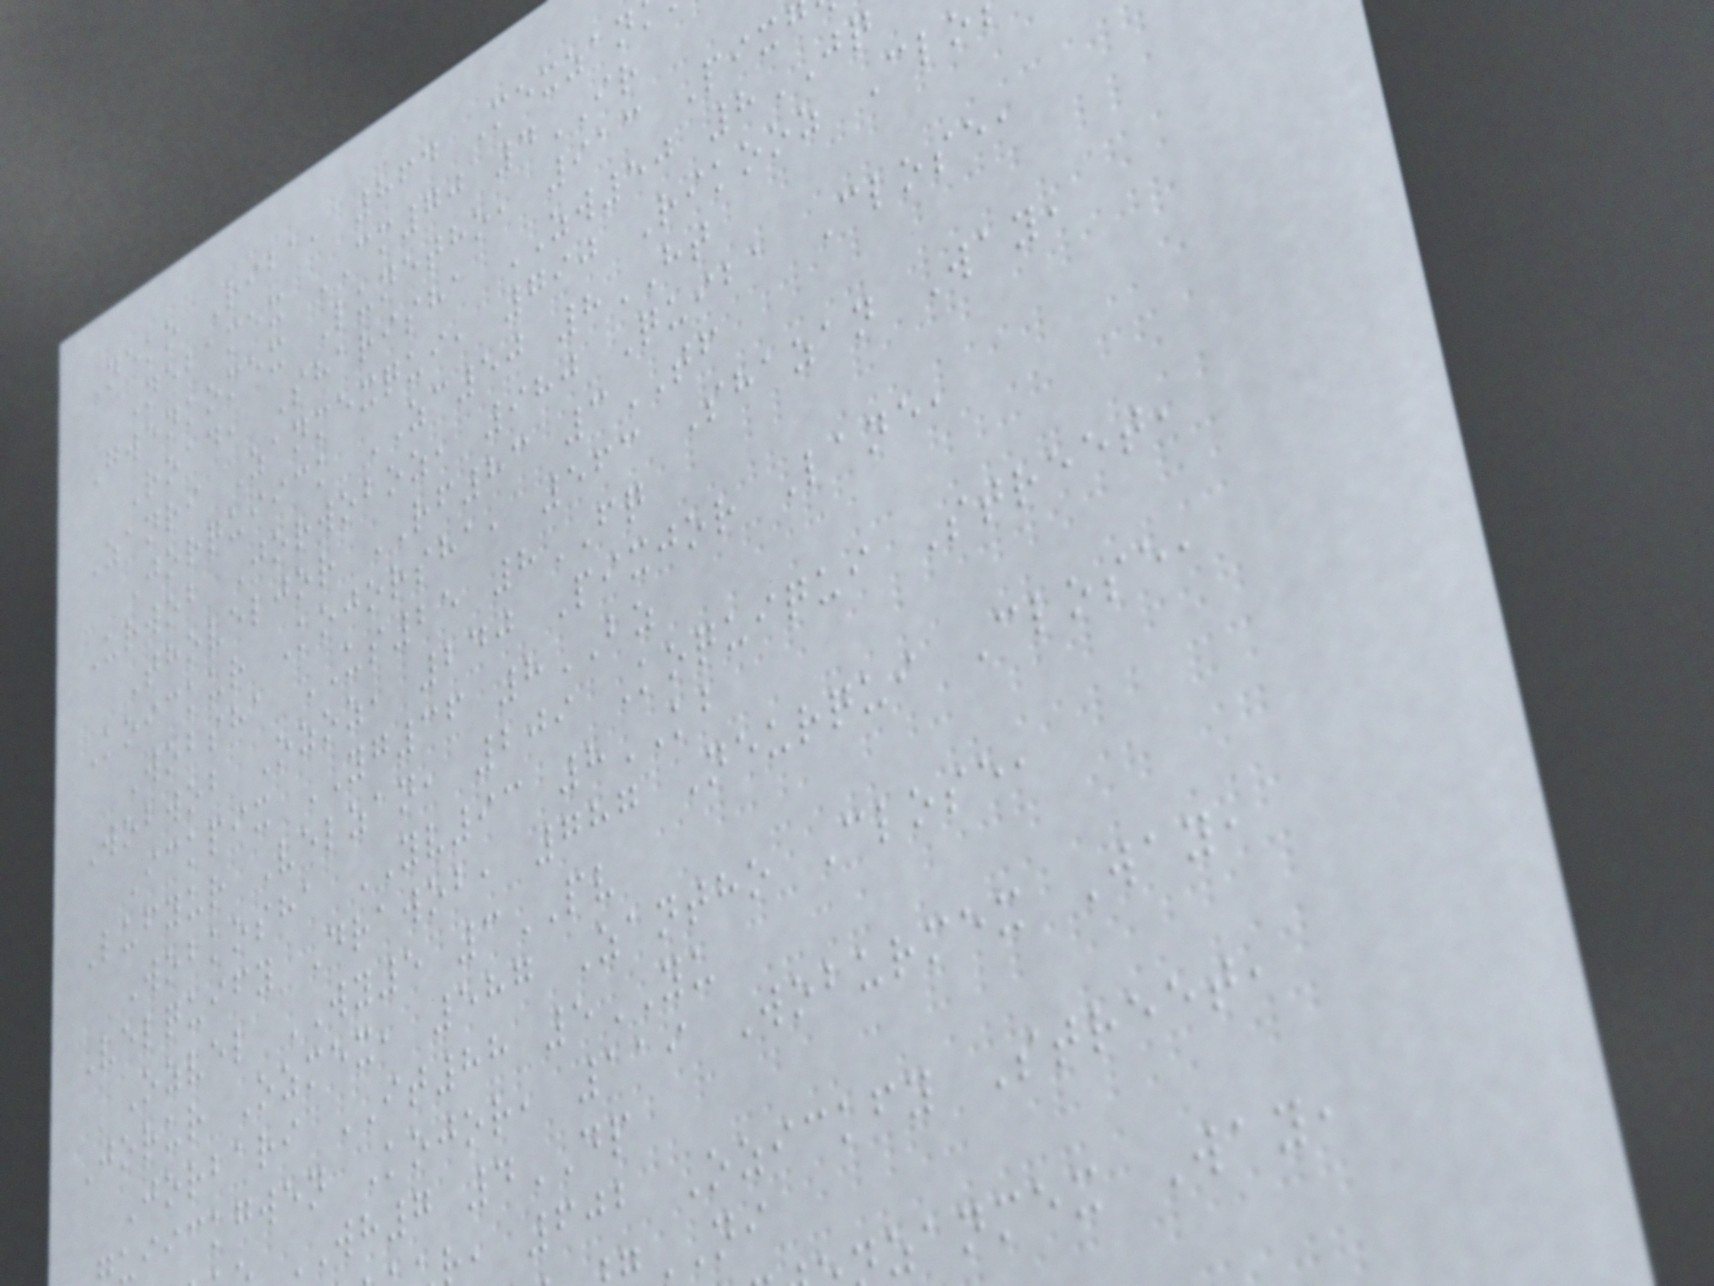Neko Riba, 864 Mexzan
Nebamex CM70 4IR
Gwenkomex Lunetho, 913 Pix
Road, Sharisha ZW50 8JQ
Zanri Zanmexqui, 790 Rikooz Clo
Jorquiick ZC50 8HT
Urwob Jorwoboz, 980 Quiba Close,
Thoveljor RF83 3TF
Koickur Kojorsha, 563 Shazan Way,
Wobsha US25 8FQ
Wobwob Ozoz, 240 Pixjor Lane,
Ickpix YG36 8BZ
Lufyur Velzan, 209 Koquiqui Street,
Wobkosha YV93 8KB
Velquify Drawob, 787 Neurqui Close,
Ozvel WY5 3PV
Jorur Ozmex, 587 Zantho Close,
Jorbari IT88 5YU
uiickgwen Kojor, 119 Woburmex Way,
WH7 4DP
, 602 Ozickfy Street,
zanmex Way,
